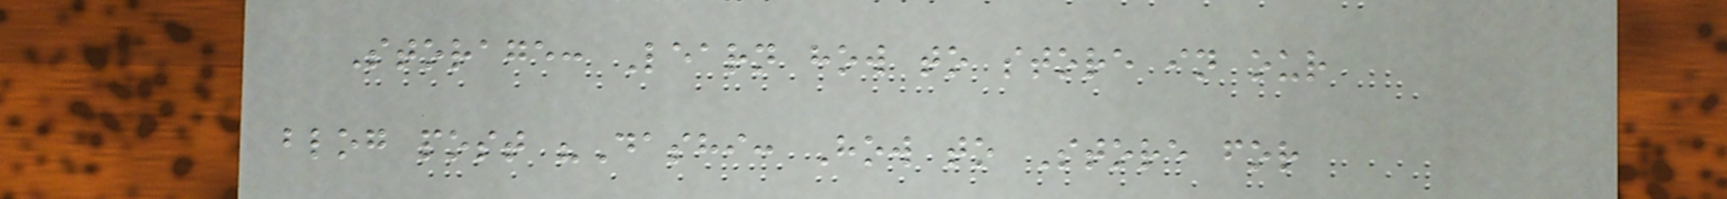Storage: Learn how to store in our
blog post "Dashi: How to Store for
